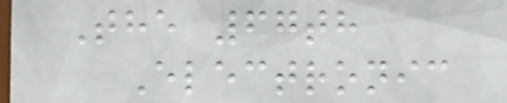The 67th
Electronic
